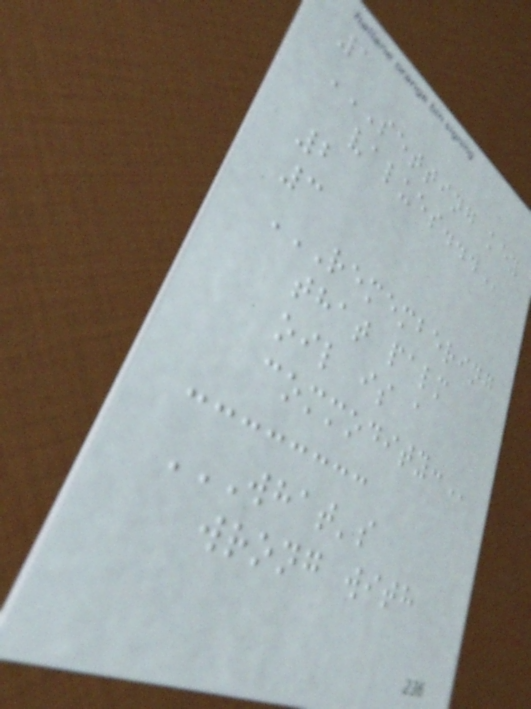1
SETTING KEY
VALUES...
2
3
REMEMBERING
THAT PALM
OIL IS A
COMMODITY:
WHAT'S
WRONG WITH
